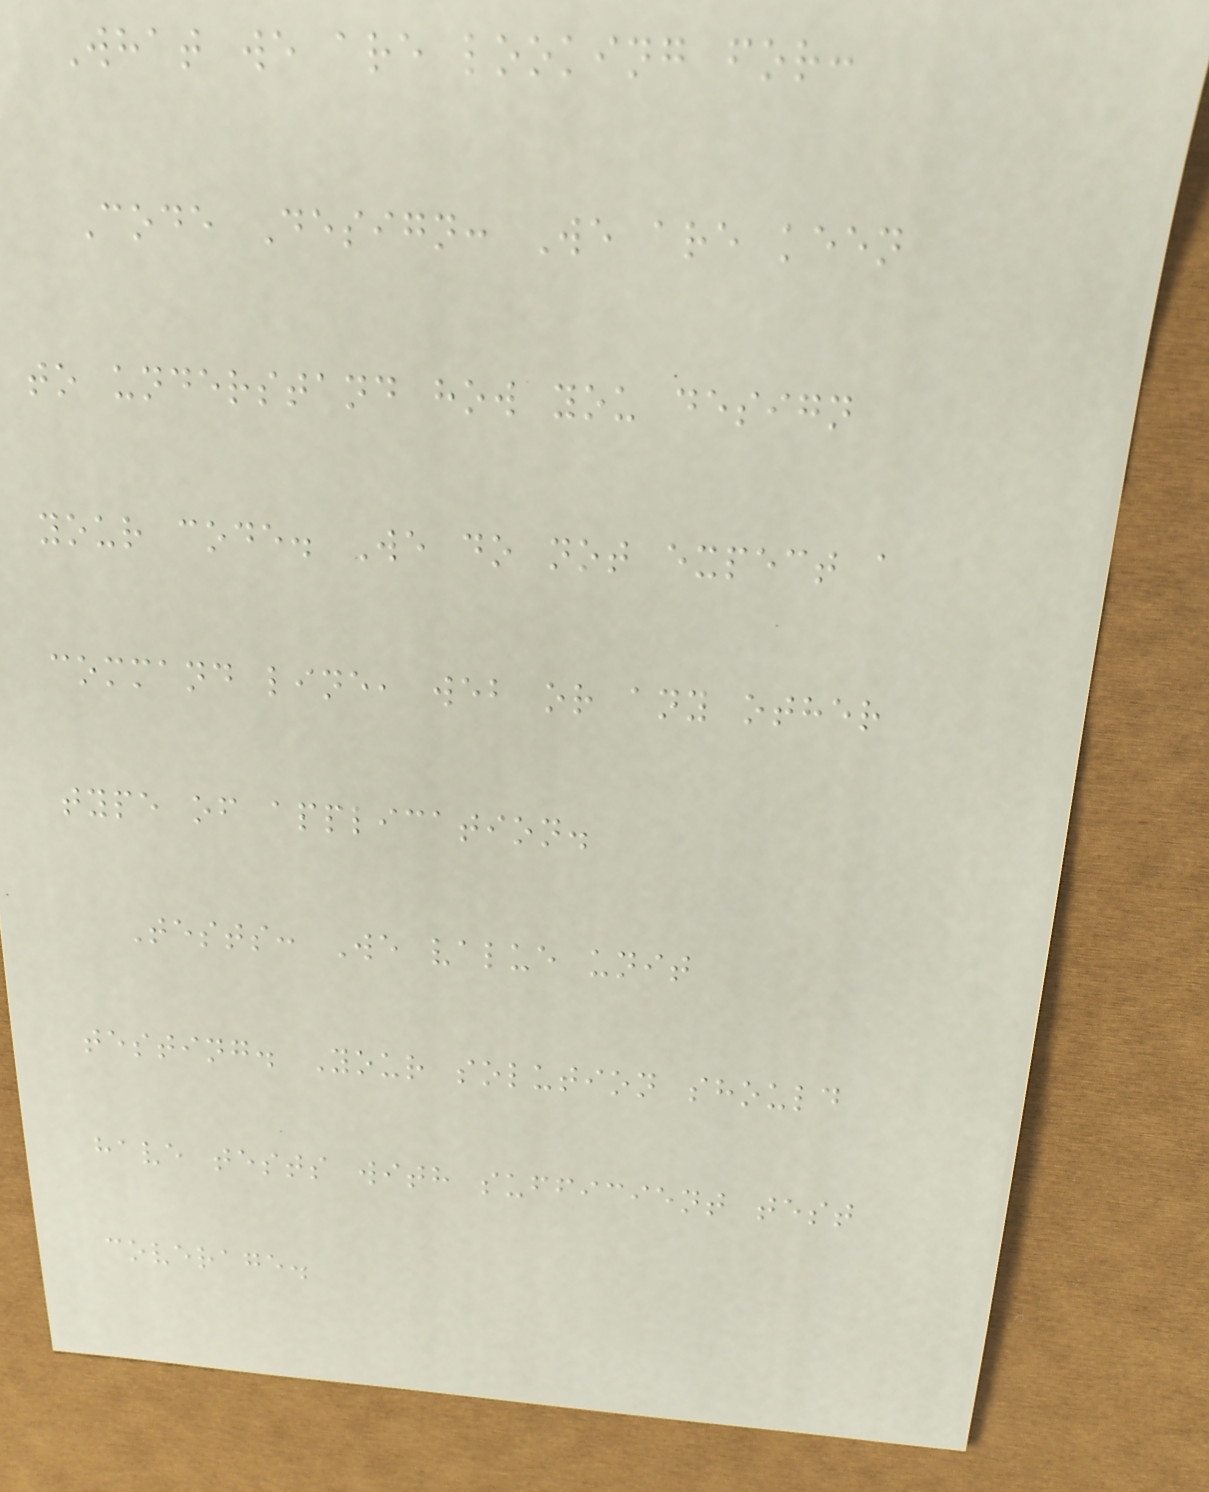What we are looking for:
Code Design: We are keen
to understand how you design
your code. We do not expect a
command line, web or any other
type of application.
Tests: We value unit
testing. Your solution should
have tests with sufficient test
coverage.
